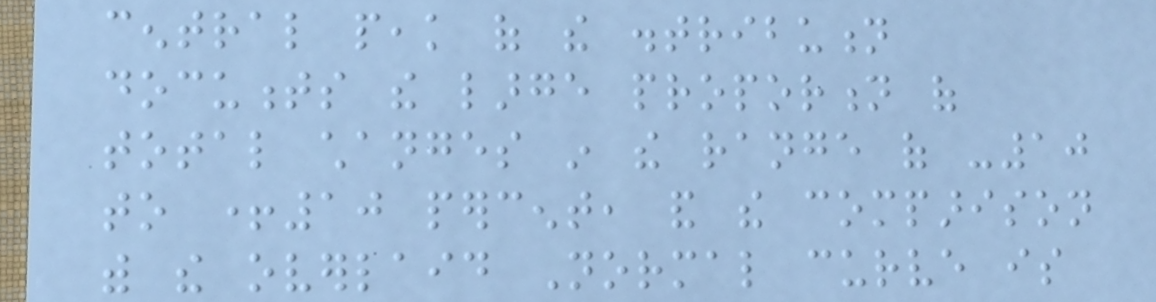central peak of the distribution
documents the large proportion of
total changes in the range of -10
to +10 percent, and the comparison
with the overlaid Normal curve is
